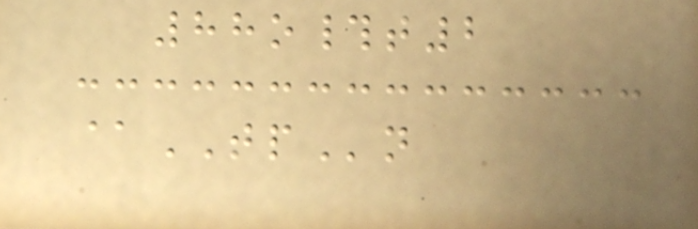88o#t2
@TPn
